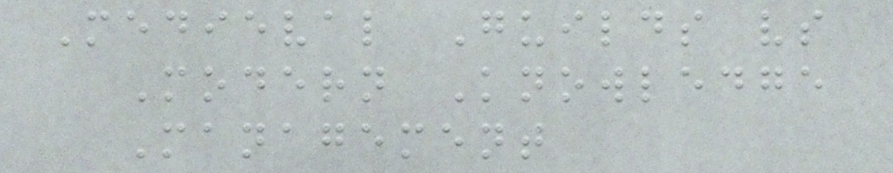Medieval Guilds vs
Modern Knowledge
Management
